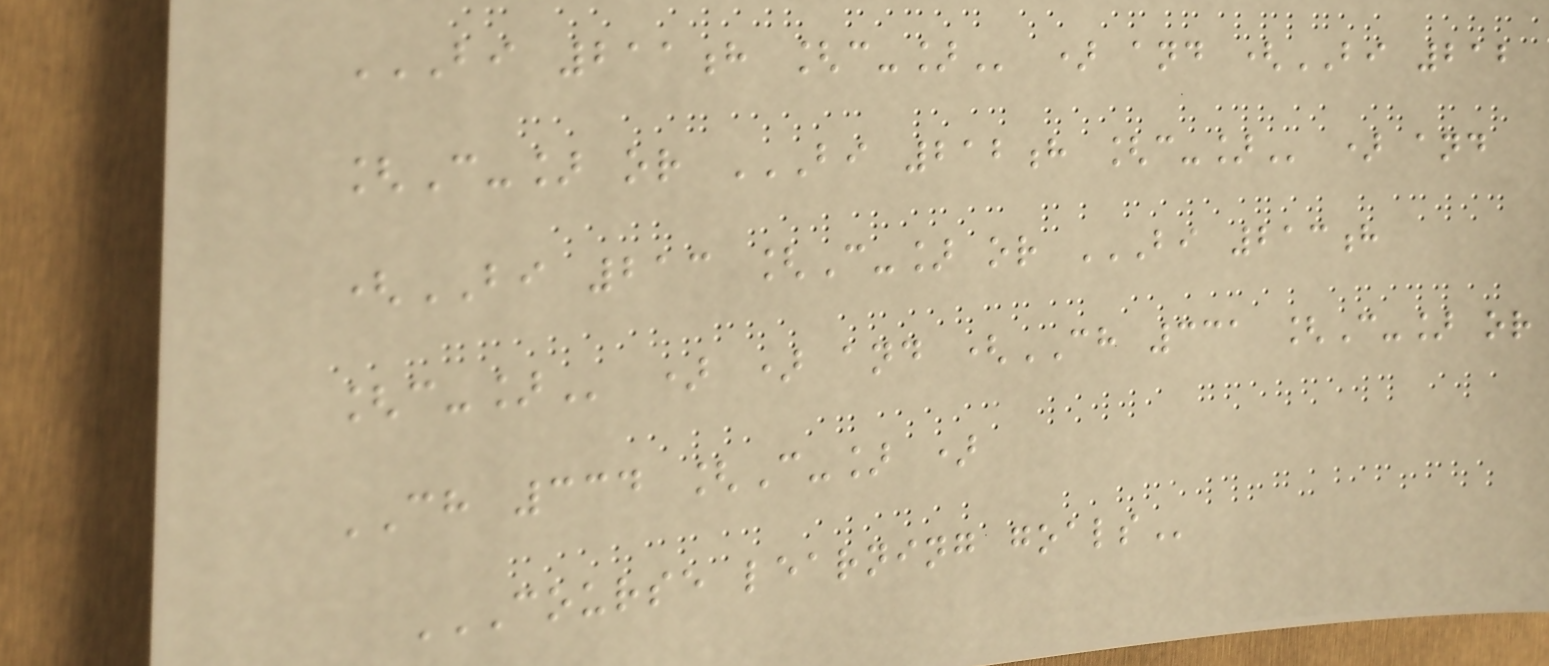BI 211H [C-] ) and (BI 212
[C-] or BI 212H [C-] ) and
(BI 213 [C-] or BI 213H
[C-] ) ) and (CH 331 [C-] or
CH 334 [C-] )
COURSE LEARNING GOALS
